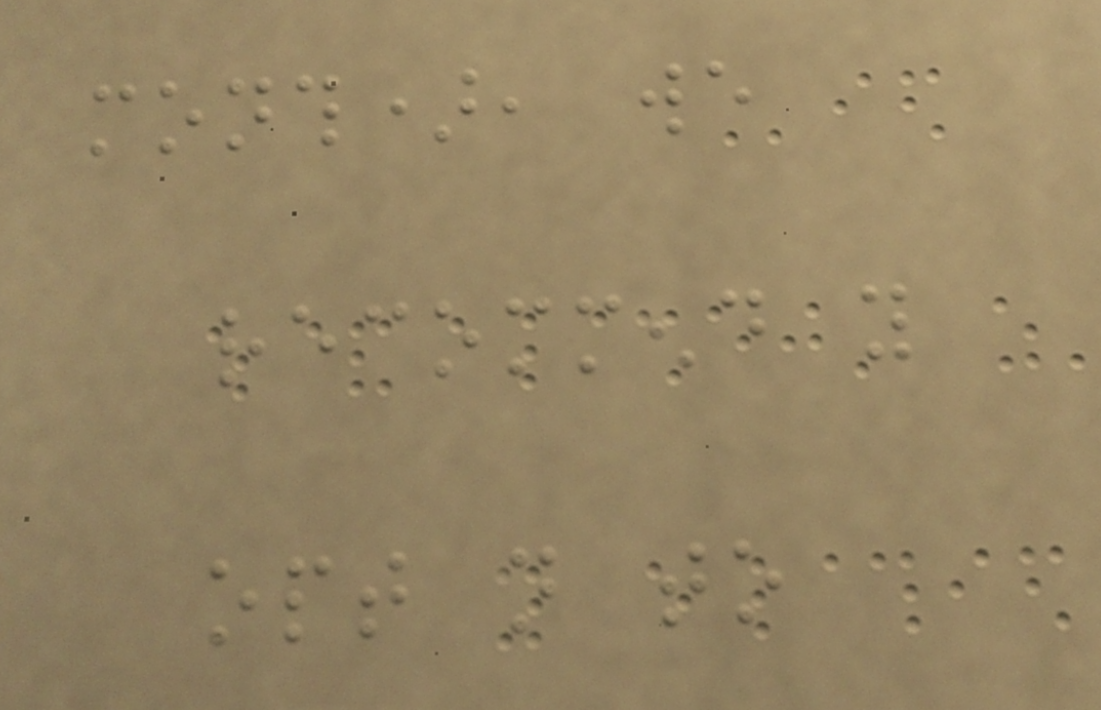month), we
recommend you
opt not to
